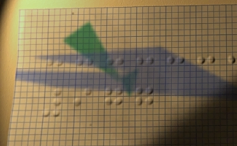977
